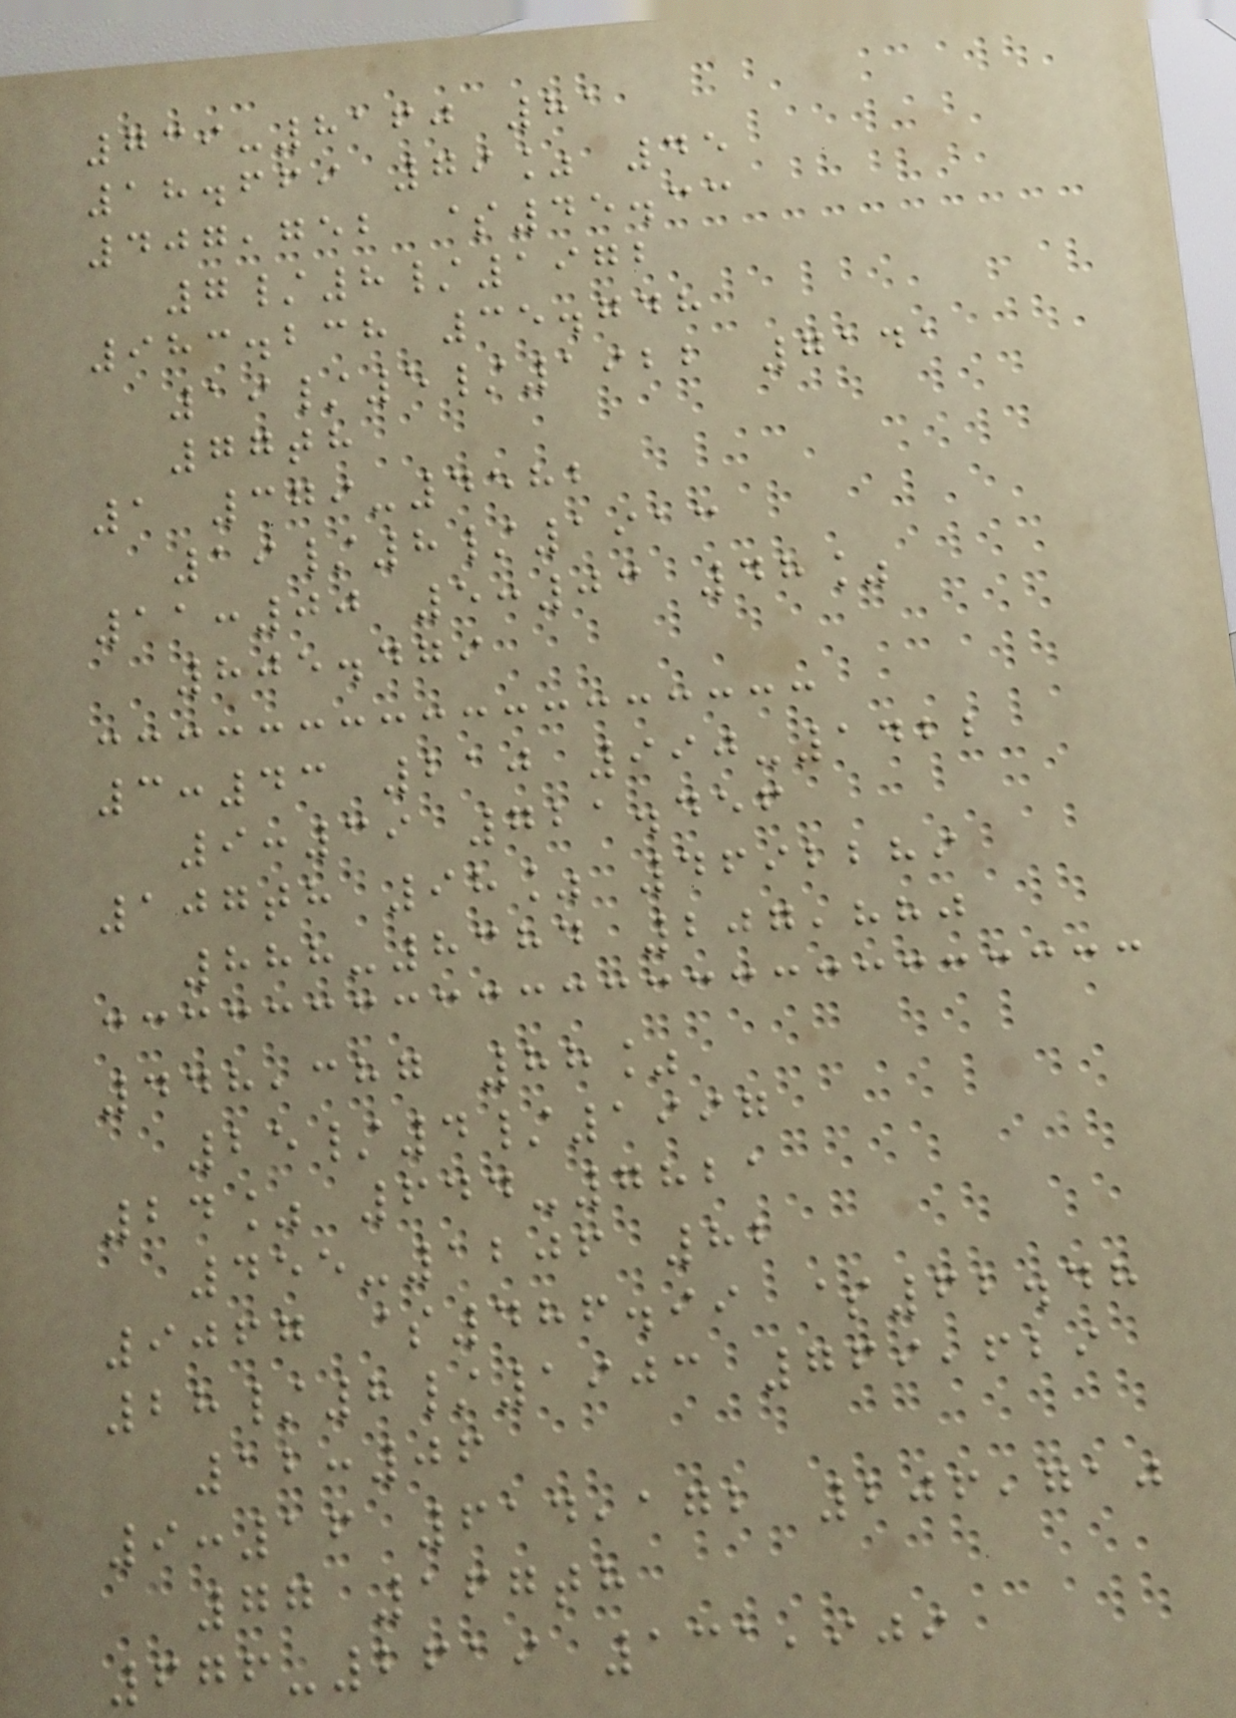739-8160 81
18.669 79% 45
407,752 $45.33
7/8/1972
983.238 35.748
19/5/1922 7141
77th
1 379-4582
19/8/1913
11:00 5:03 48%
805.479
3:43 210 990-1422
9:39 721.456
107th 98% 4692289
888-8384 207,880
448,387 88%
25/4/1997
24% 644-7821
455-1206 82
9067 $486.99 $62.48
28/8/1903 769,629
12:06
9:16 614,172 206,710
77 167th
676-2619 131,909
